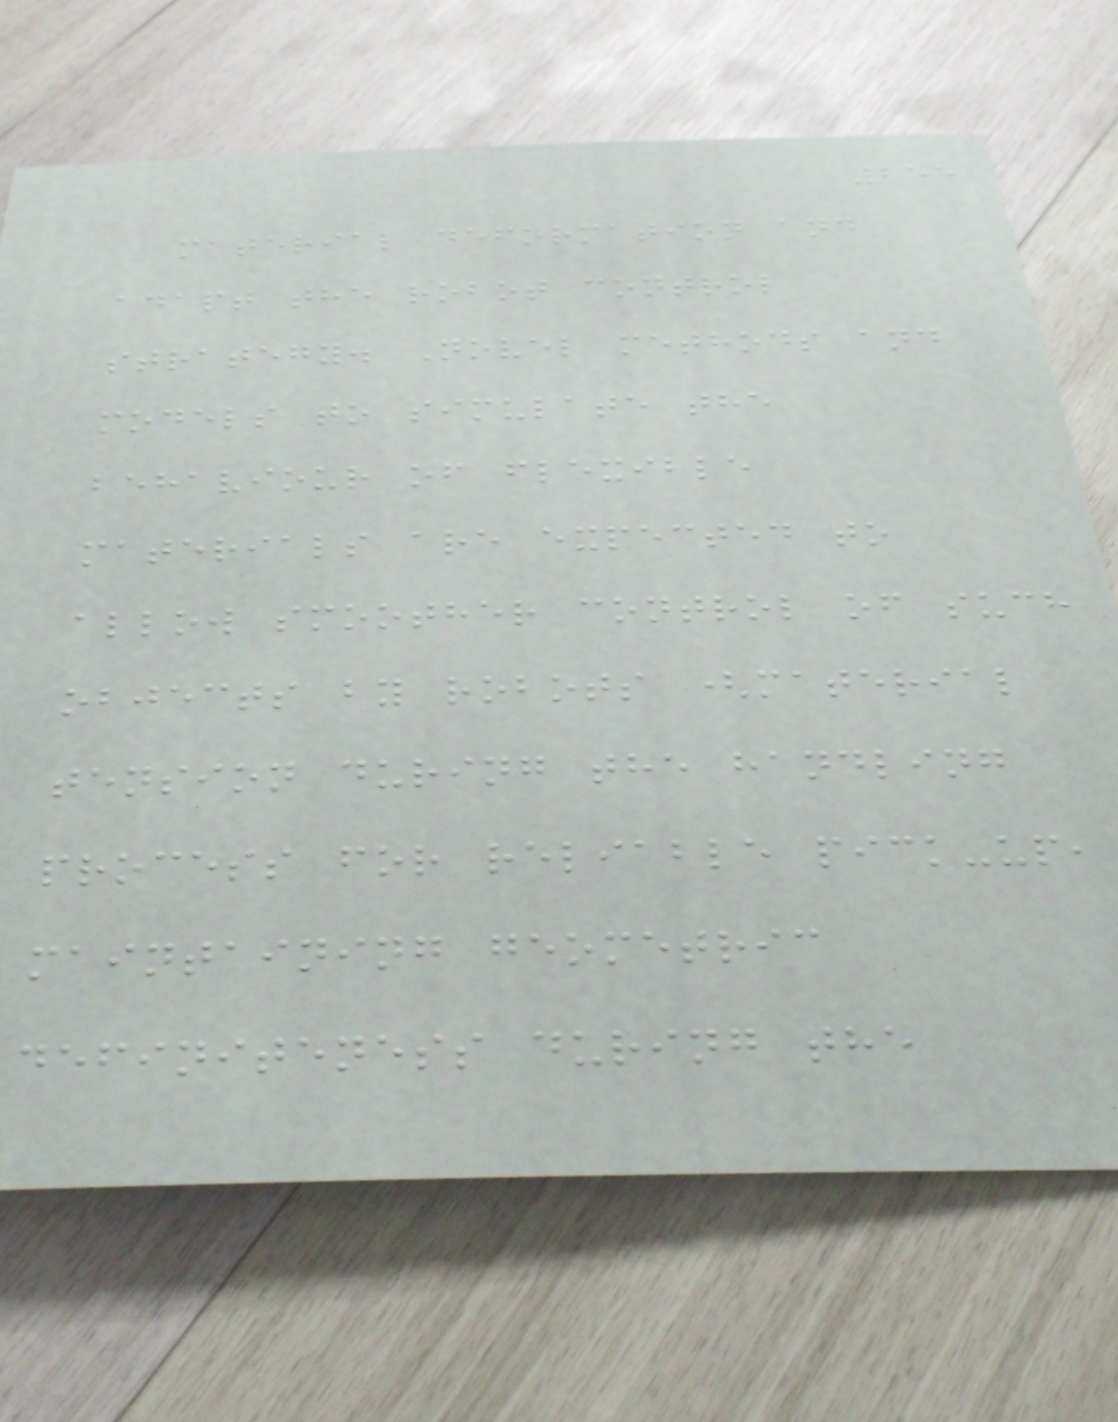255
material deformation and
adapt the robot control
strategy. Novel methods and
models to simulate the
behaviour of flexible
materials are expected to
allow smoother control of such
objects by robots (material
tension during the handling
process for reliable pick-up,
maintaining geometric
definiteness during the
